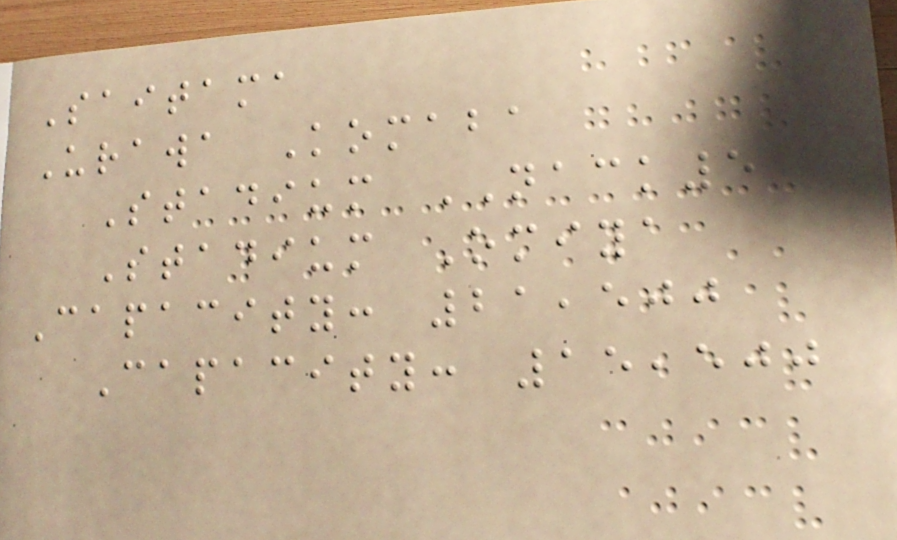Saitama
Urawa Komaba
Stadium NACK5
Stadium Omiya
Capacity: 21,500
Capacity: 15,500
